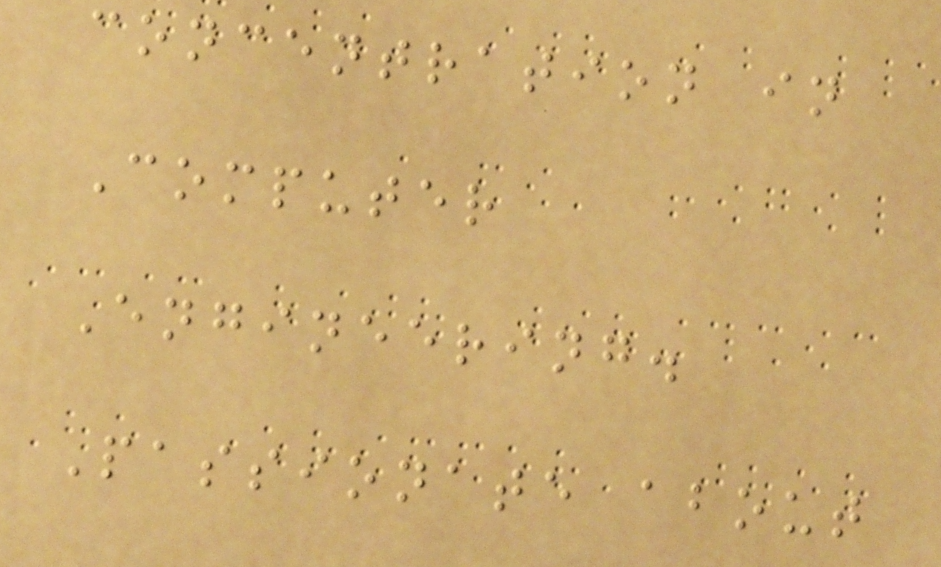concentration in
Computer
Engineering.
Passionate about
